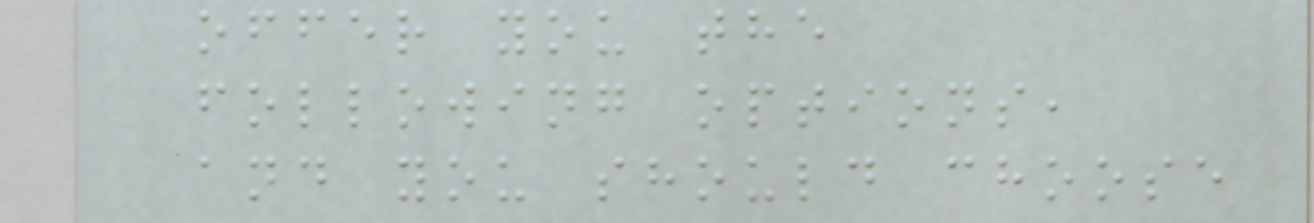offer you the
following options,
and you should choose
